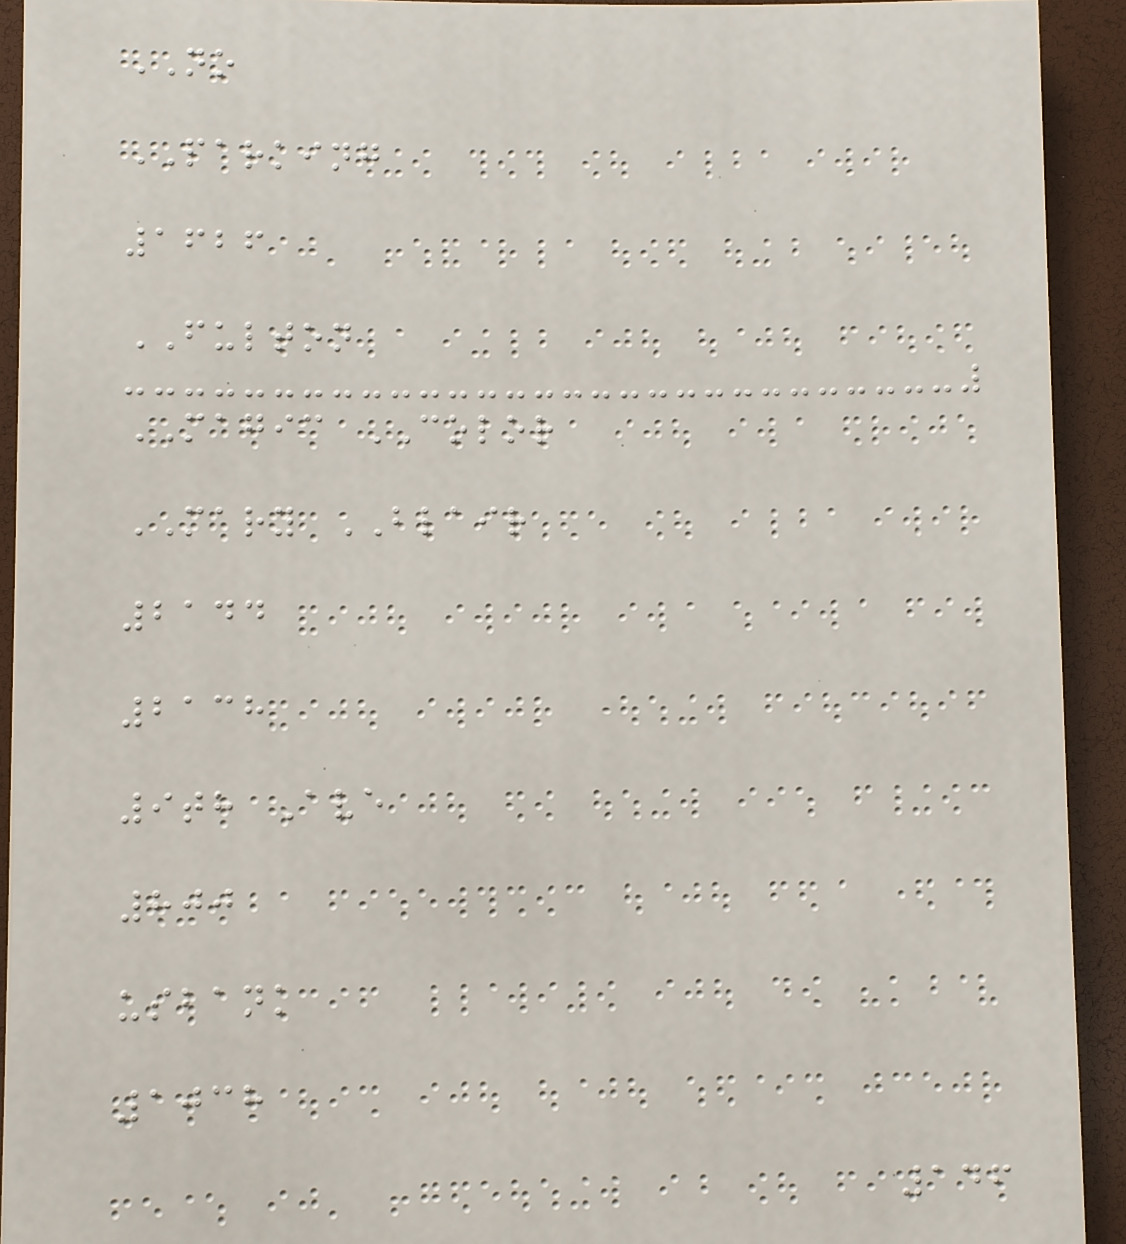NO
PARKING
1626
FULTON
MAGIC COLOR
MARY BLAIR
2144
2138
9th Ave
800
usbank
1038
146
